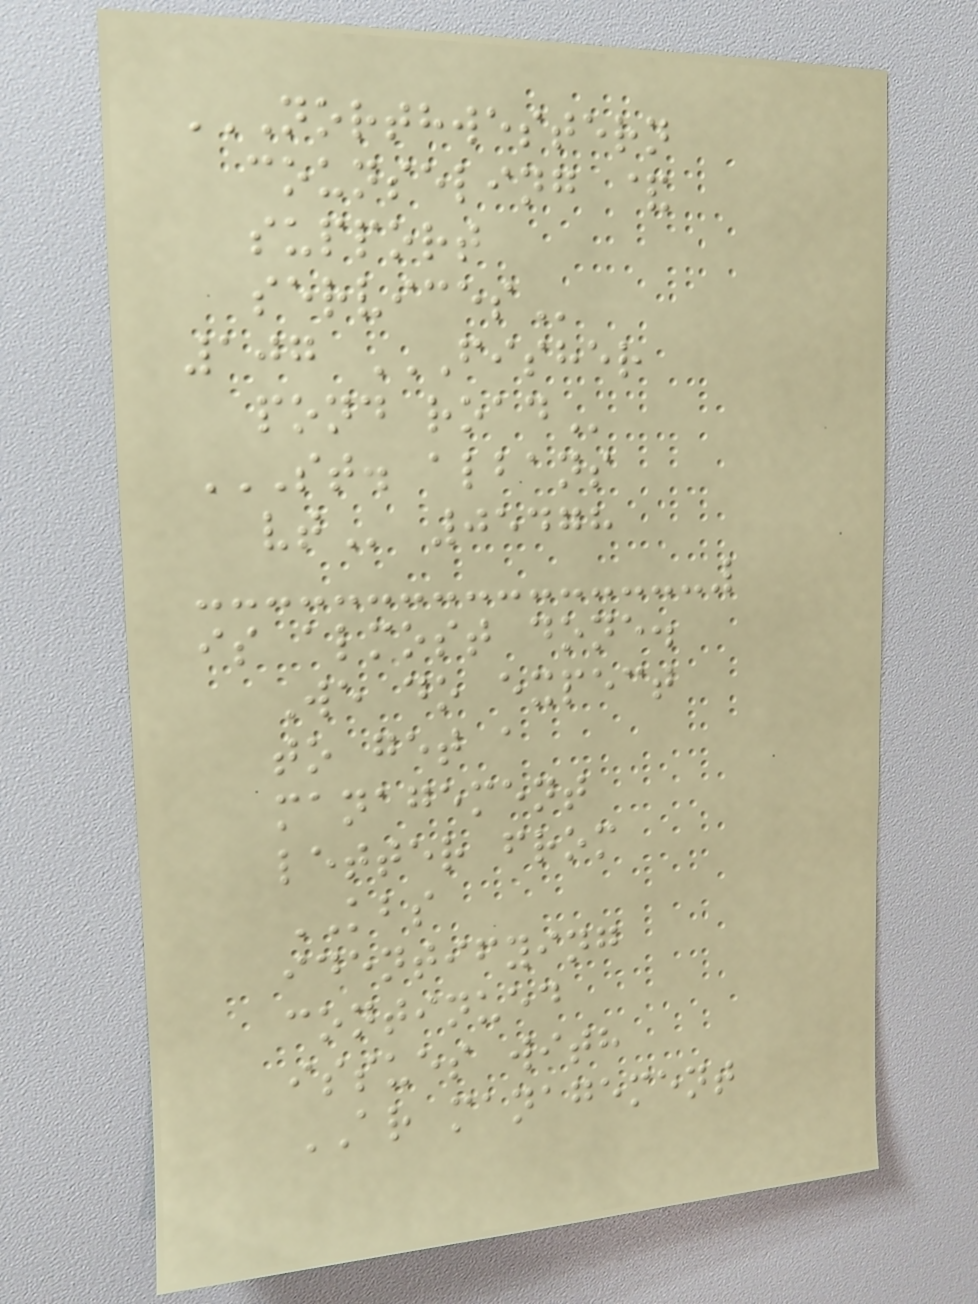NORTHWESTERN
COUNSELING &
SUPPORT
SERVICES
107 FISHER
POND ROAD
ST. ALBANS
VT 05478
is almost done.
We do expect
to get a
management
letter from
KBS
identifying
continued
issues with
AR management
